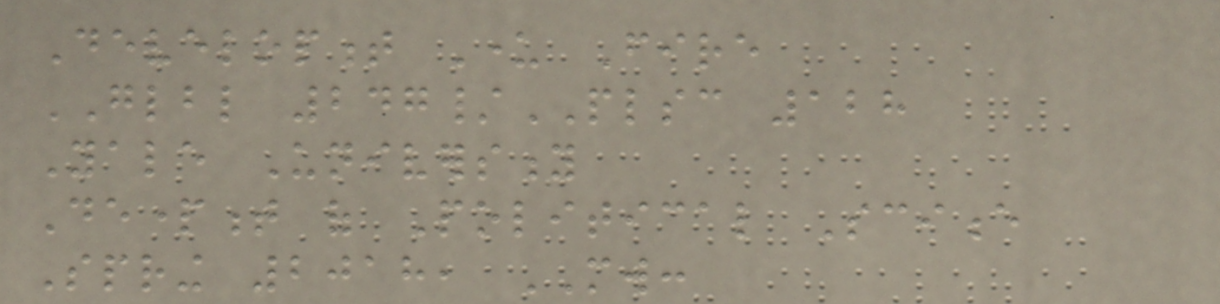Development Under Fire
GLBL 247/PLSC 128
Yale University
Department of Political Science
Spring 2018, MW:
